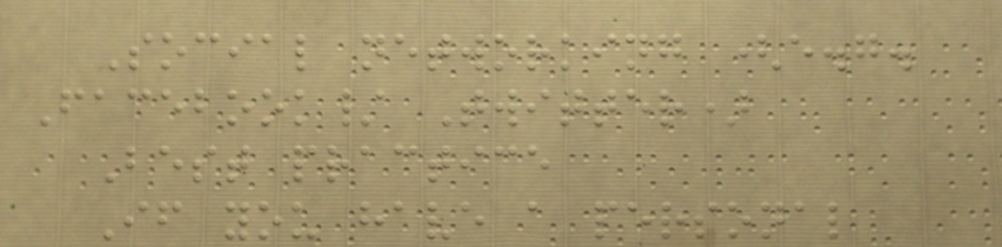Social networking (e.g.
Facebook/ Twitter)
Best practice
If you have a personal
